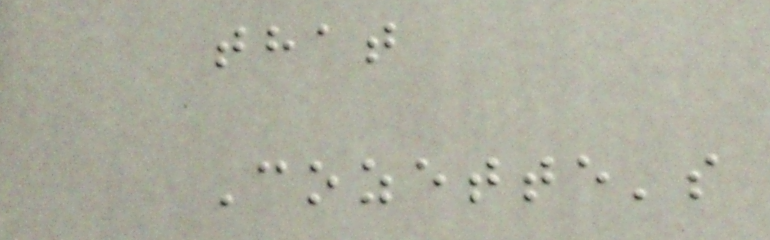that
Cozette's
